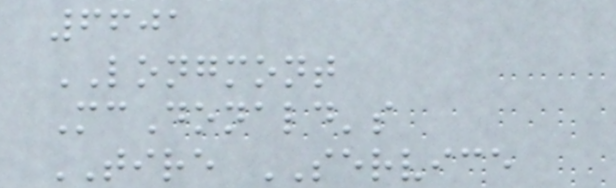6601
LONGMONT
McDonald's
TIRE SERVICE
